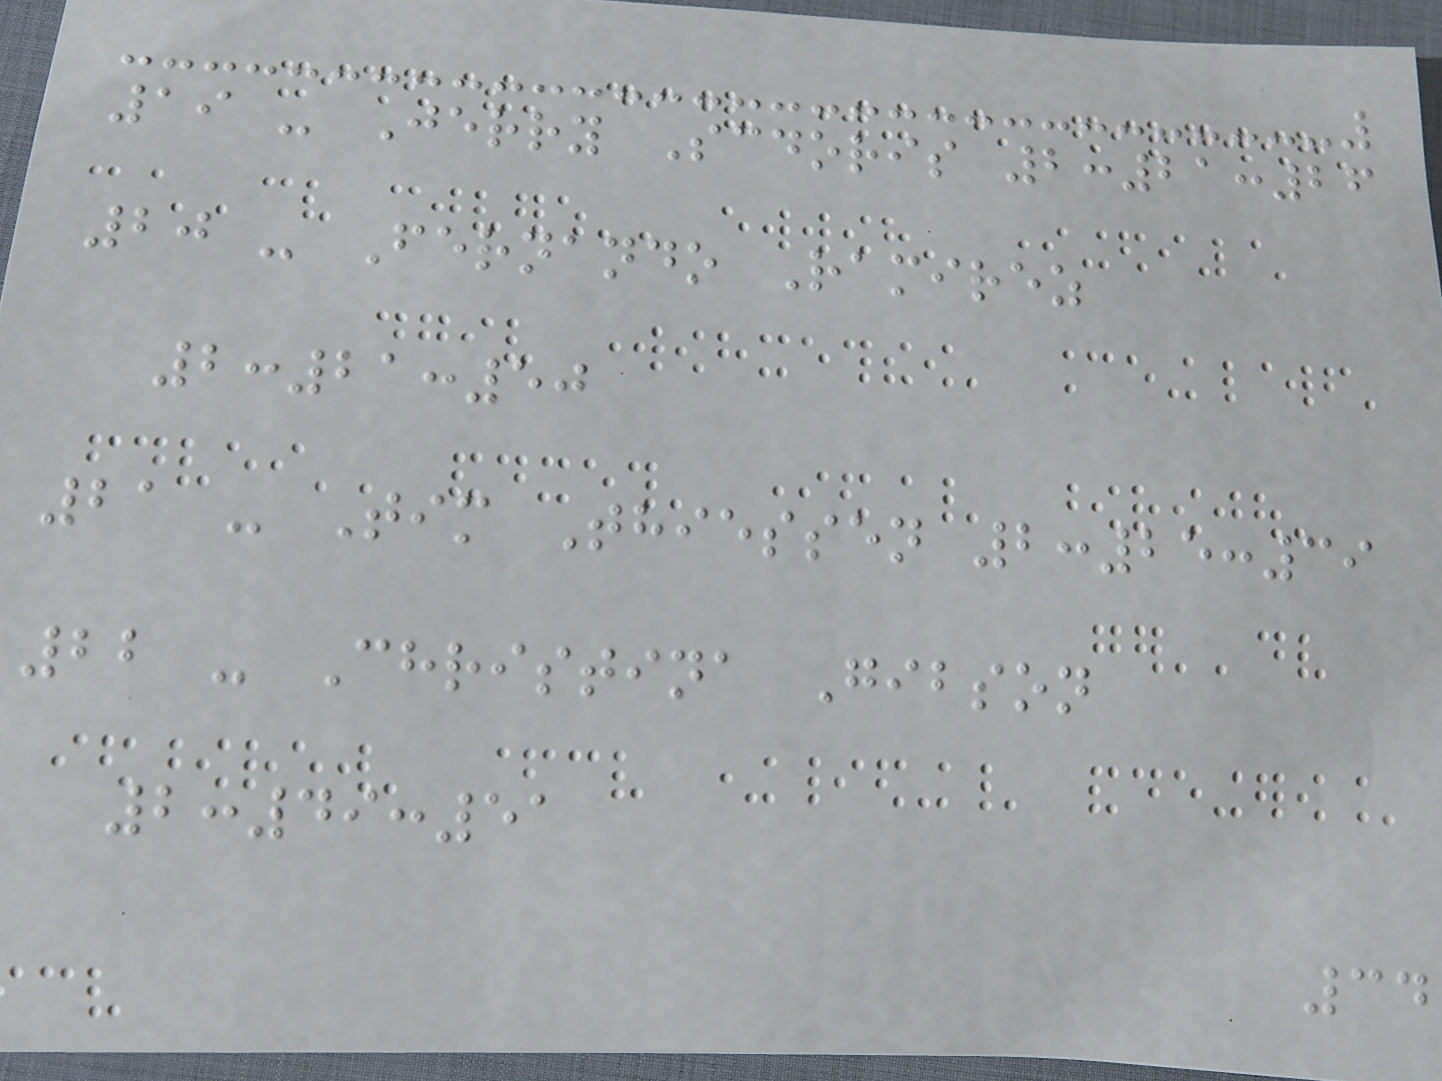19 - Jerry Scdoris 2:21:26
20 - Fernando Ramirez
2:21:50
21 - Tim Thiessen 2:25:39
22 - Christina Gibson
2:49:51
34
